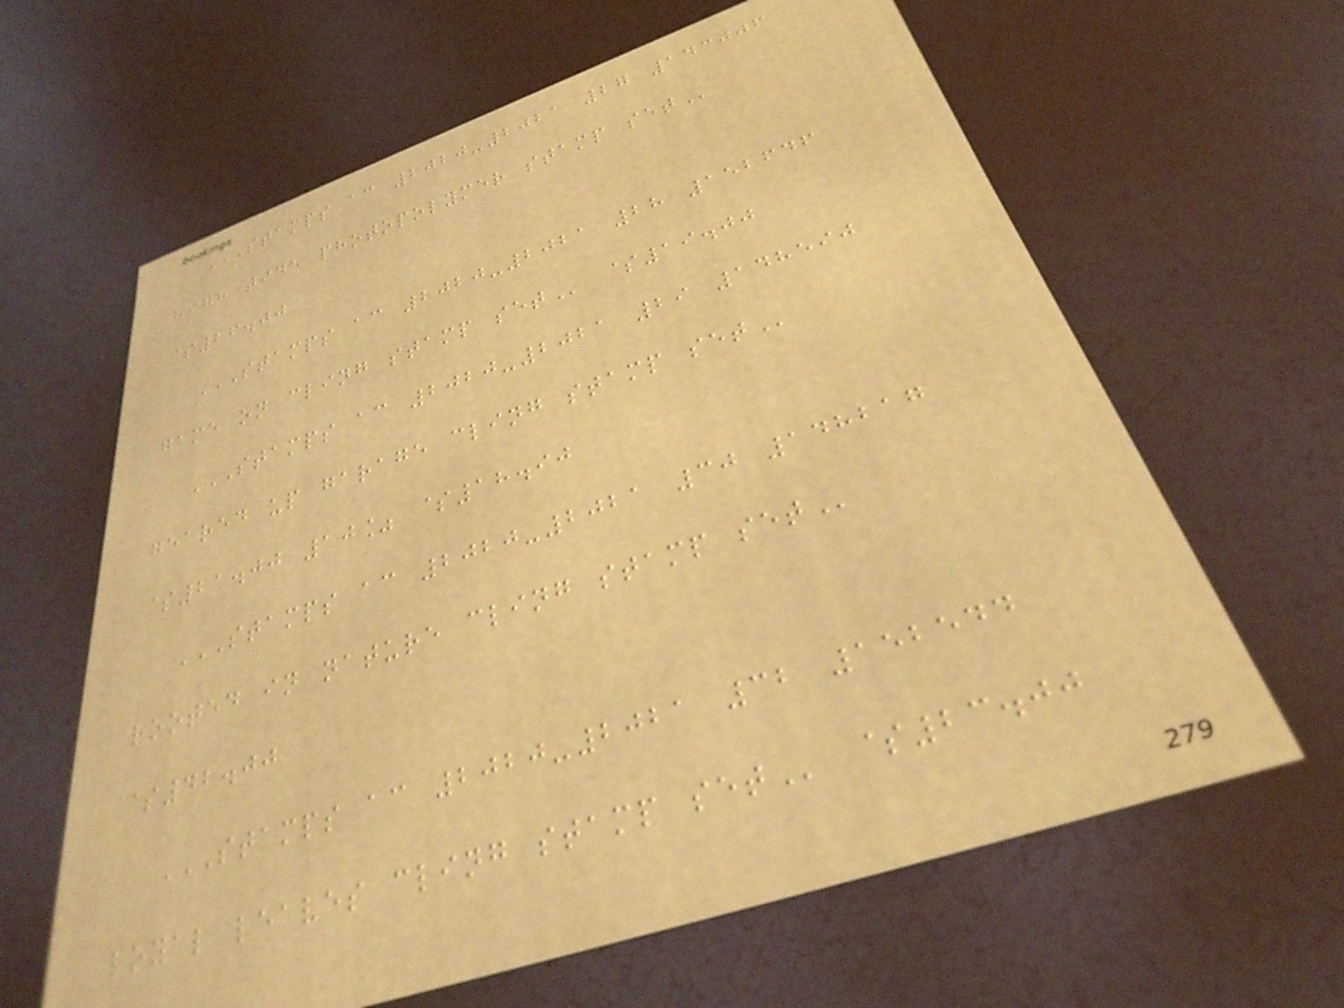STAMPS AC 2020-2021 27 143006
HIGH TIDE PHOTOPOLYMER STAMP SET
$26.00
STAMPS AC 2020-2021 28 152646
GAME ON CLING STAMP SET $19.00
STAMPS AC 2020-2021 29 148590
GEARED UP GARAGE CLING STAMP SET
$21.00 10% $18.90
STAMPS AC 2020-2021 30 148217
ROOTED IN NATURE CLING STAMP SET
$42.00
STAMPS AC 2020-2021 32 152544
LOYAL LEAVES CLING STAMP SET $23.00
